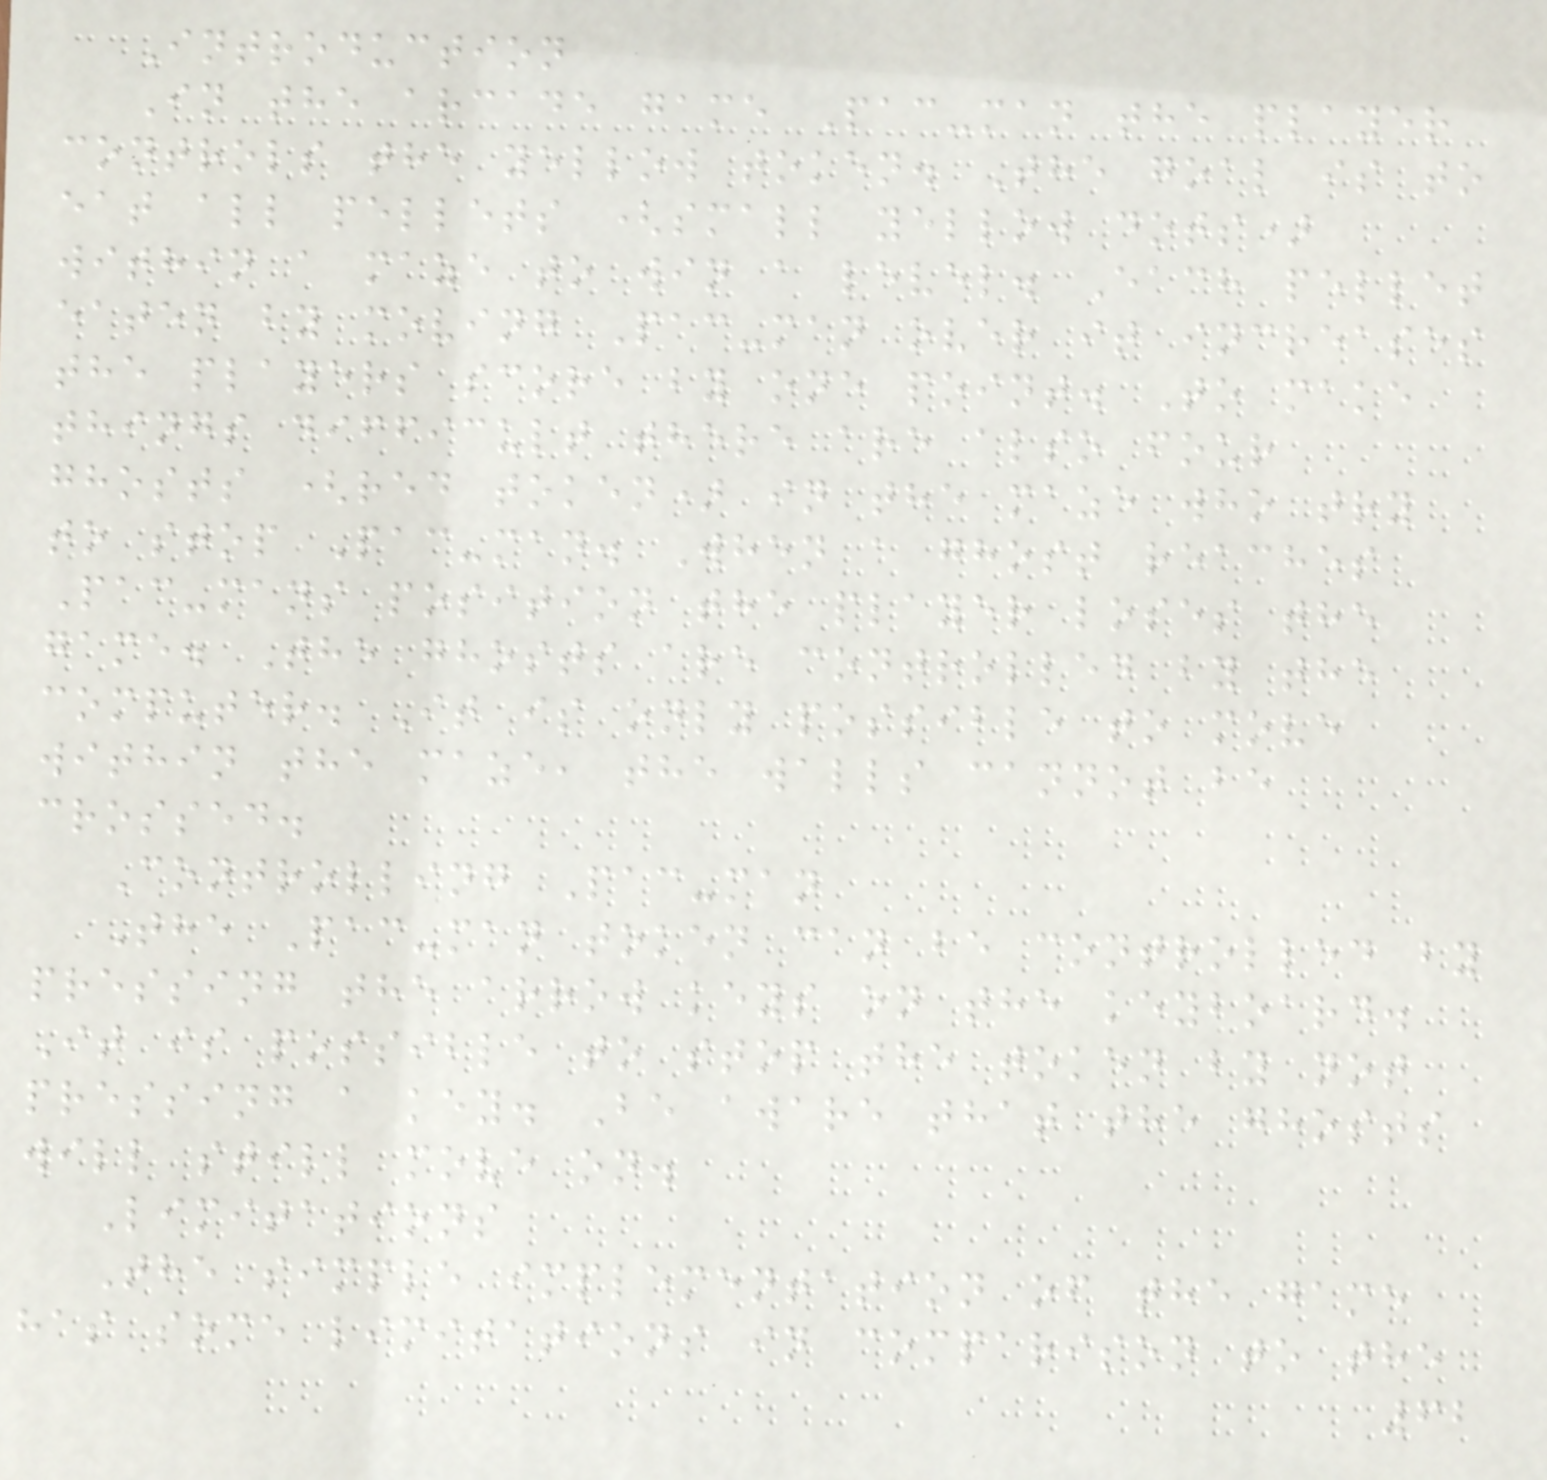Introduction
In the arcade game Pac-man the player
controls the yellow token. The goal is to
eat all pellets (small yellow dots)
within a maze to win a level. Each pellet
eaten by moving Pac-man over it increases
the players score by one point. To make
things difficult there are also four
ghosts (red token) in the maze who try
to stop Pac-man. When a ghost reaches
Pac-mans position the player loses the
game. The ghosts are controlled by the
computer. It is only possible to move
within the maze, the walls cannot be
crossed.
Controlling Pac-man
The Pac-man token can be controlled by
pressing the arrow keys on the keyboard.
It is possible to stop the token by not
pressing a key. Be aware that the ghosts
will still move on.
Limitations
The simple implementation of the game
has some limitations in comparison to the
62
